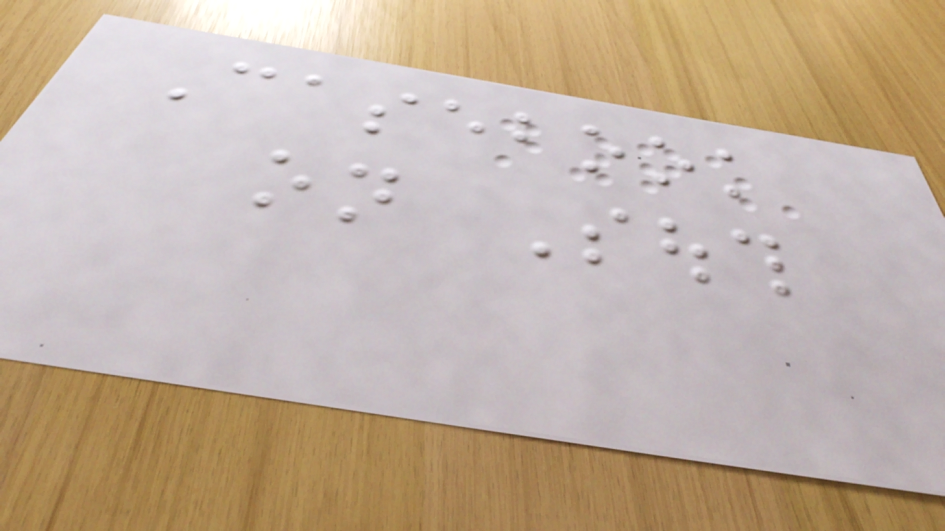Casebook
on South
